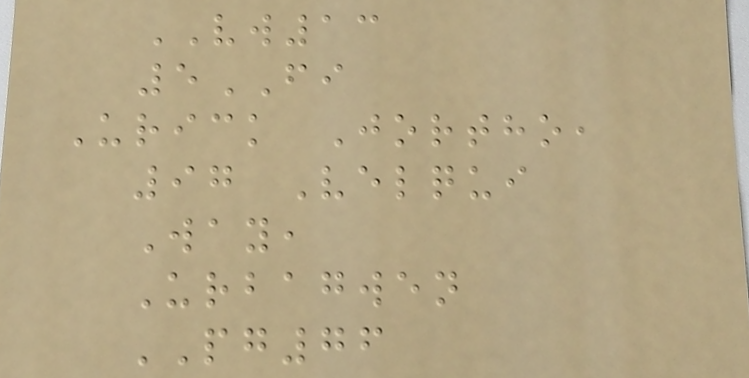VW13
5FI
Urick Jortho,
97 Velqui
Way,
Urbagwen
PG76
